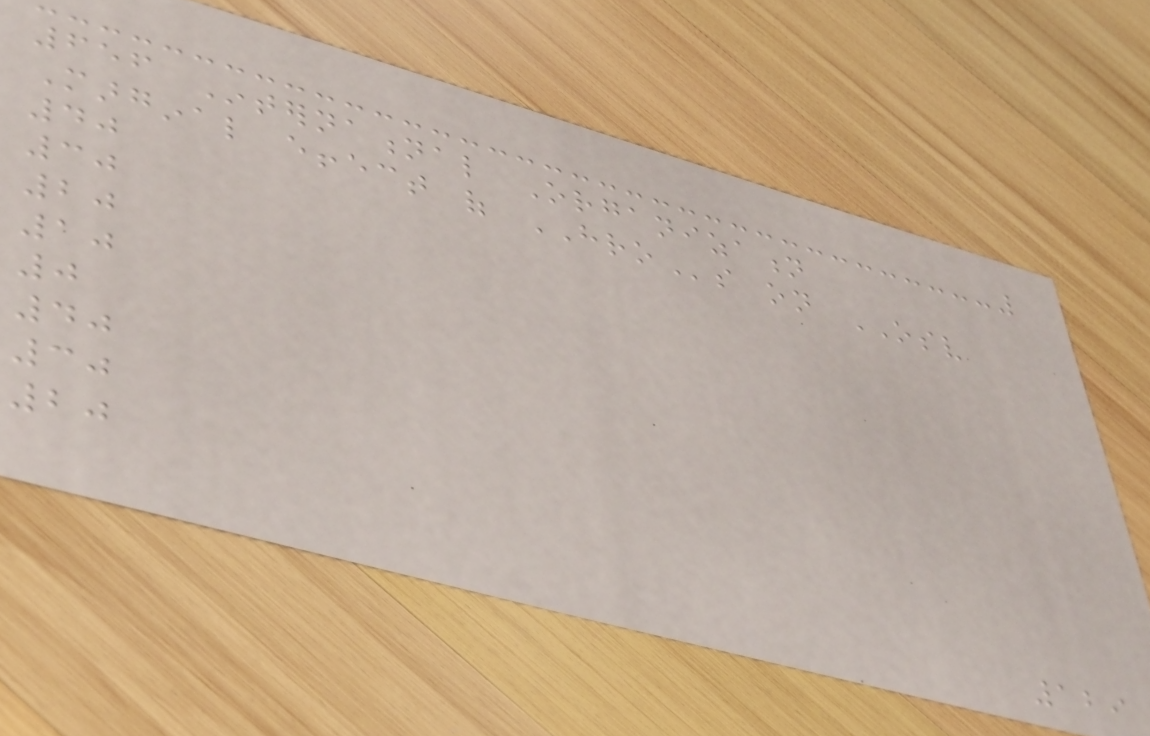656 International Organization
Marginal effect of HROs on OSV
40
30
20
10
0
40
30
20
129
